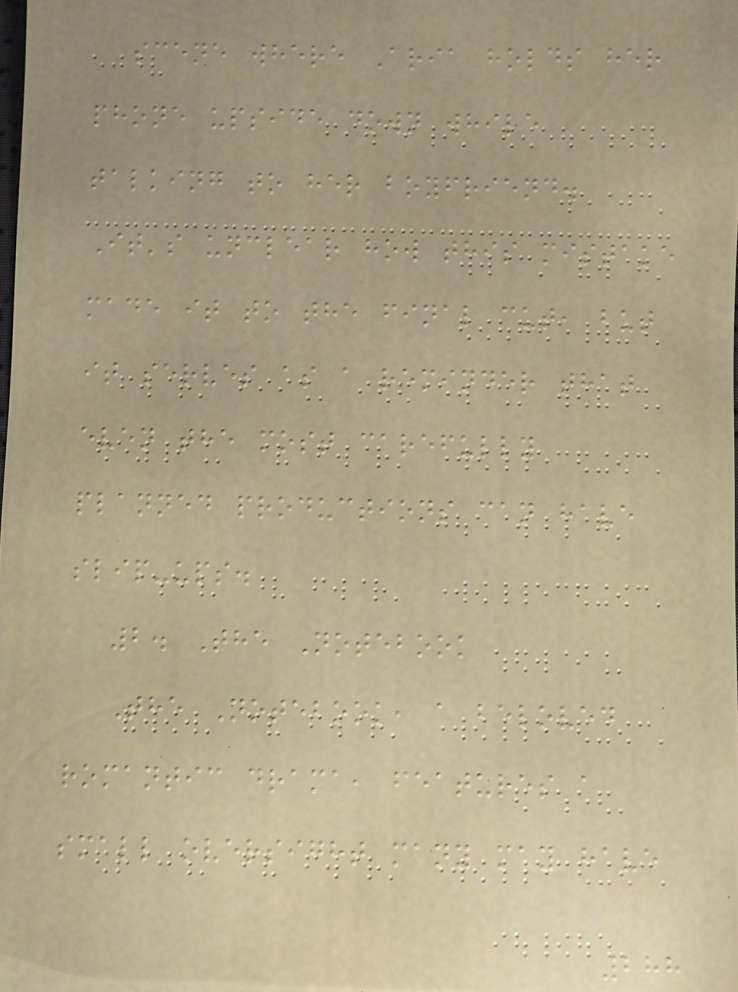scene where Aria holds her
phone upside down while
talking to her boyfriend.
It's unclear how this mistake
made it to the final cut, but
it serves as a reminder that
even the most carefully
planned productions can have
slip-ups.
2. The Notebook
The Notebook, a beloved
romantic drama, features a
small oversight many may have
288
